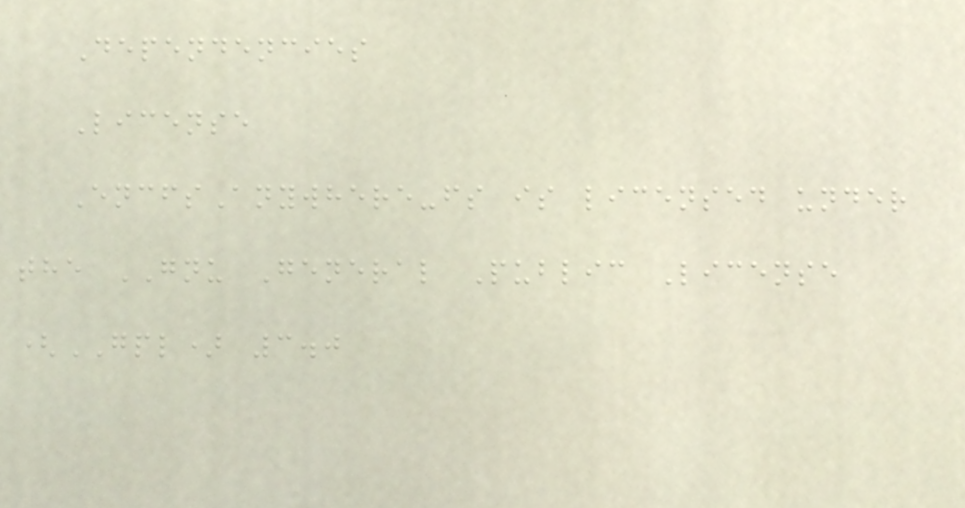Dependencies
License
EncfsAnywhere-fs is licensed under
the GNU General Public License
(GPL) 3.0
